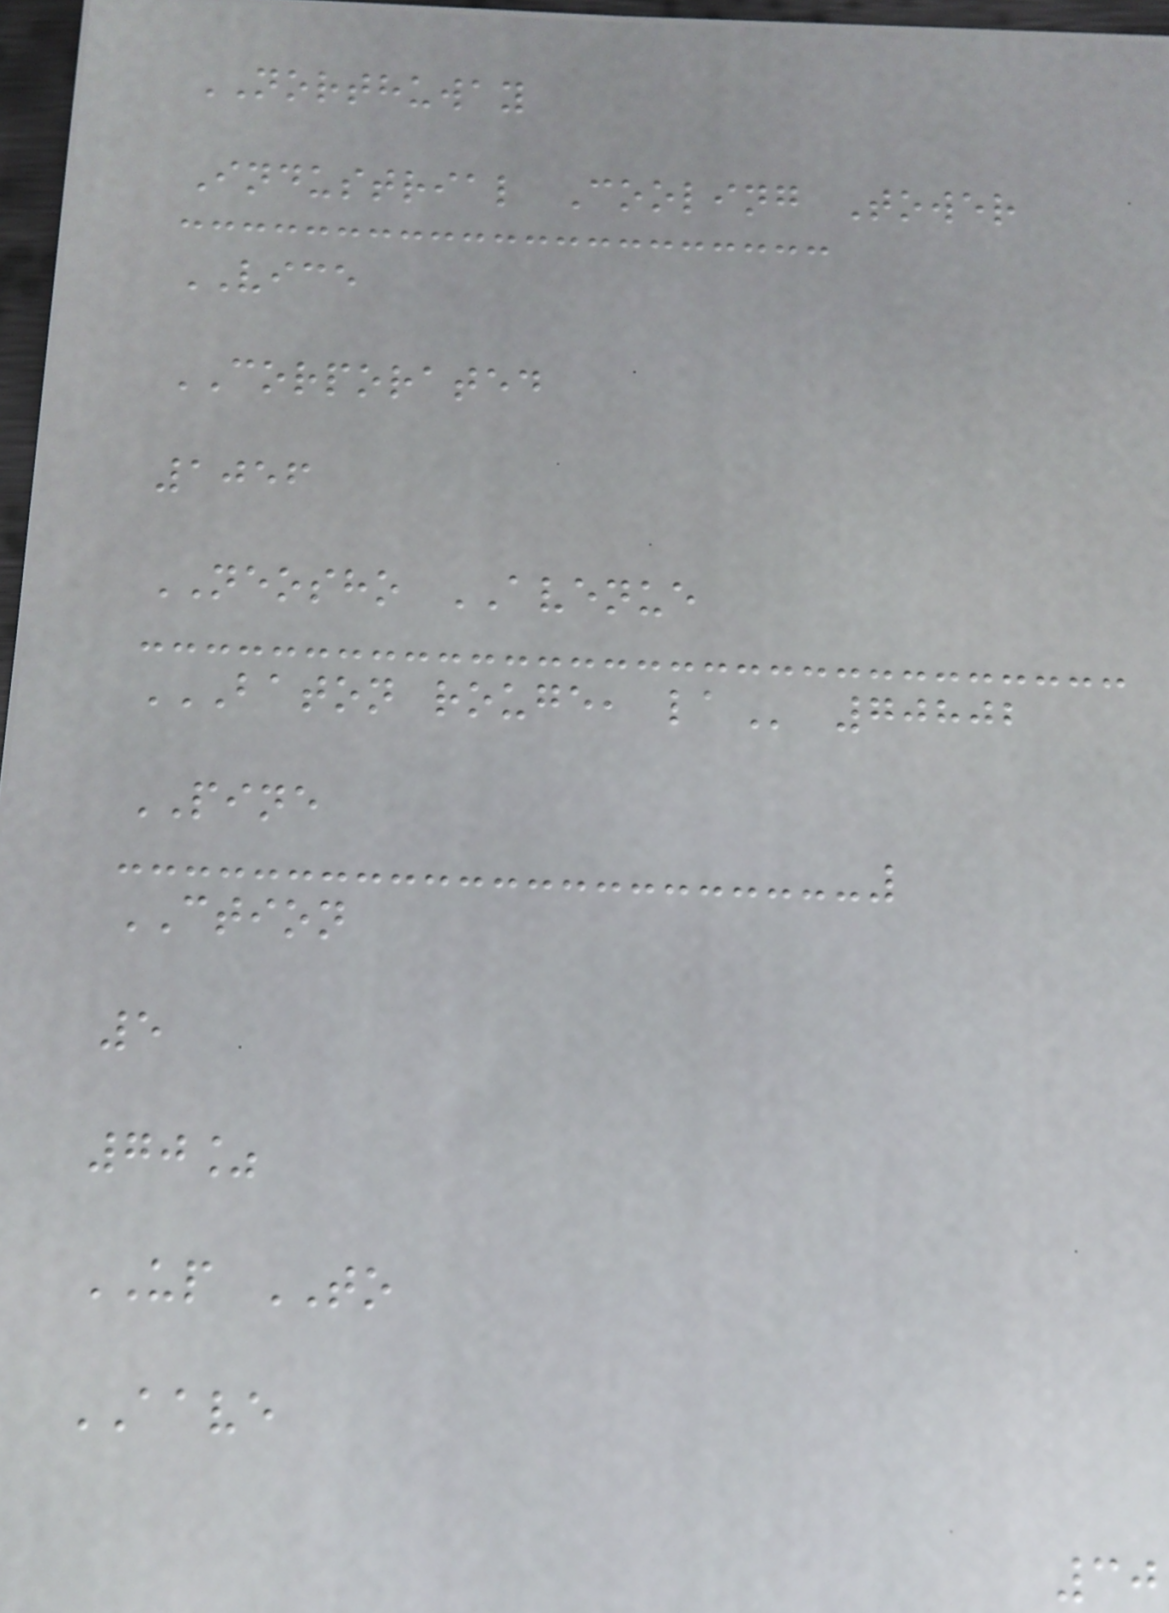NORTHUWAY
Industrial Cooling Tower
VICE
CORPORATED
1056
NEOSHO AVENUE
BATON ROUGE, LA 70802
PINE
CTION
5
70%
UP TO
AAVE
30
